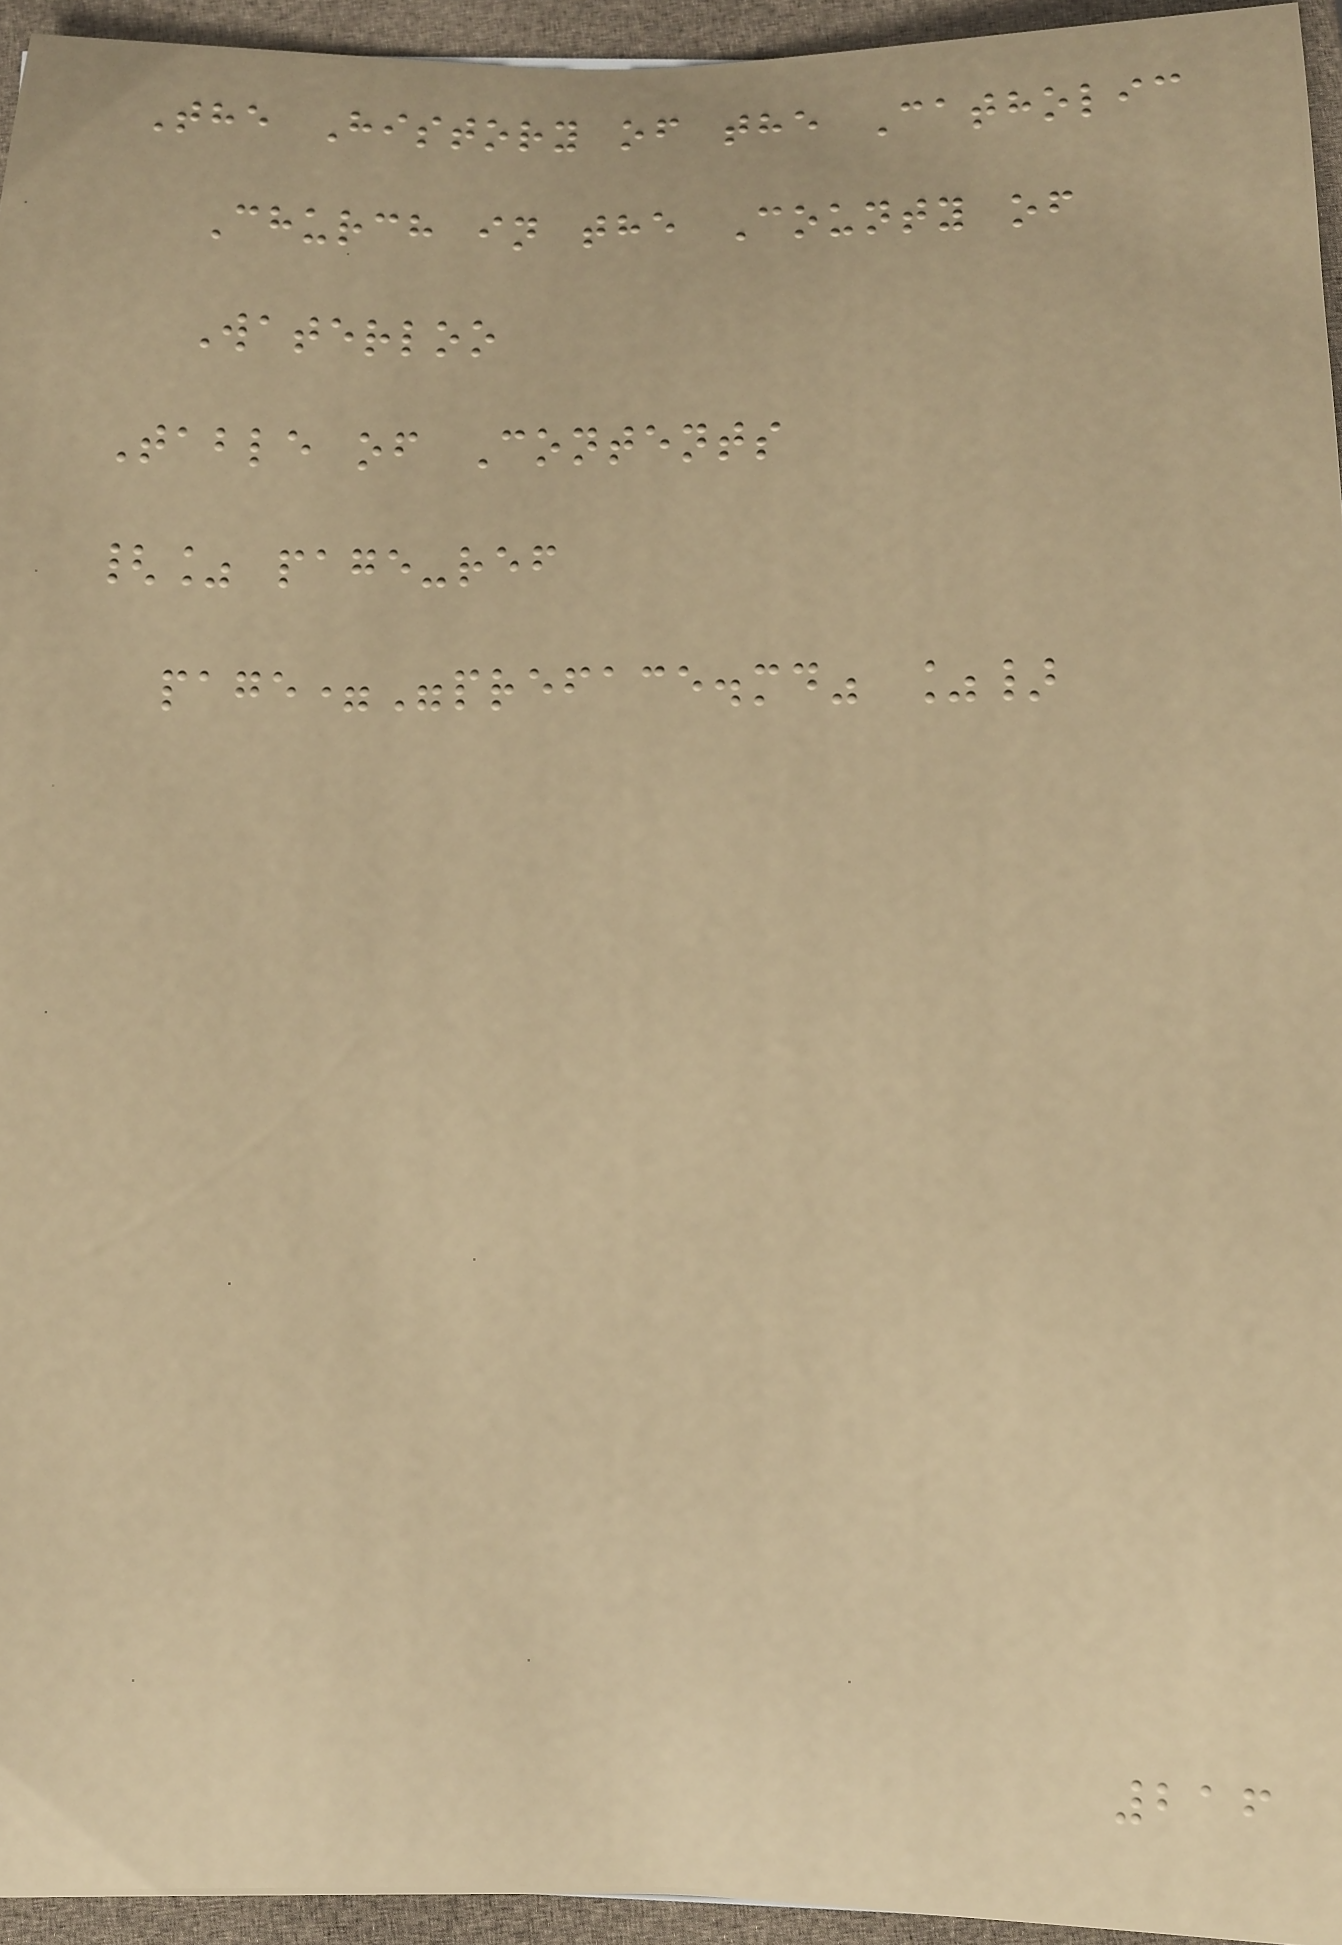The History of the Catholic
Church in the County of
Waterloo
Table of Contents
{% page-ref
page="preface.md" %}
216
